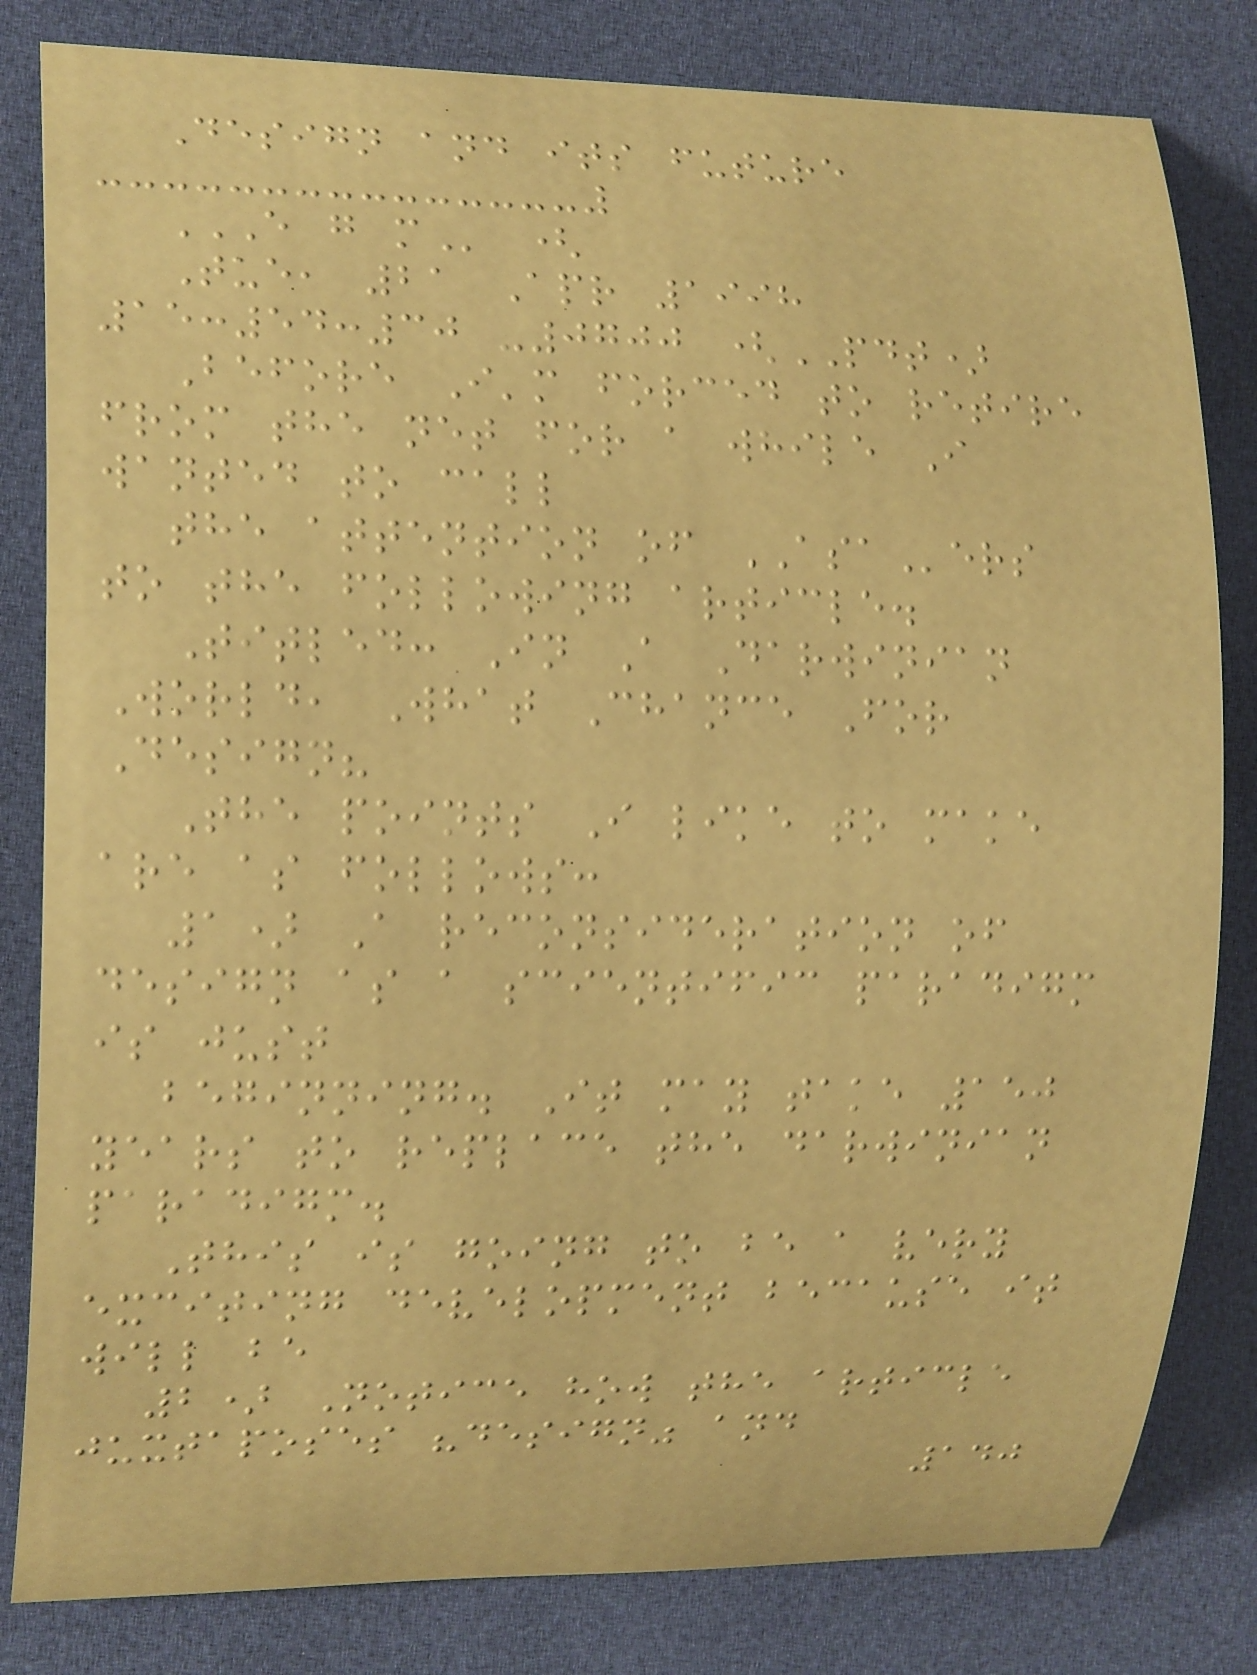Design and its future
E G M (
Tue, 21 Apr 1998
15:54:30 -0700 (PDT)
Before I'm forced to retire
from the net for a while I
wanted to call
the attention of ASAers
to the following article.
Titled: In A Darwinian
World, What Chance For
Design?
The points I like to make
are as follows:
1) A reconsideration of
design as a scientific paradigm
is just
beginning. It may take 150
years to replace the darwinian
paradigm.
This is going to be a very
exciting development because it
will be
2) Notice how the article
juxtaposes "design" and
140
